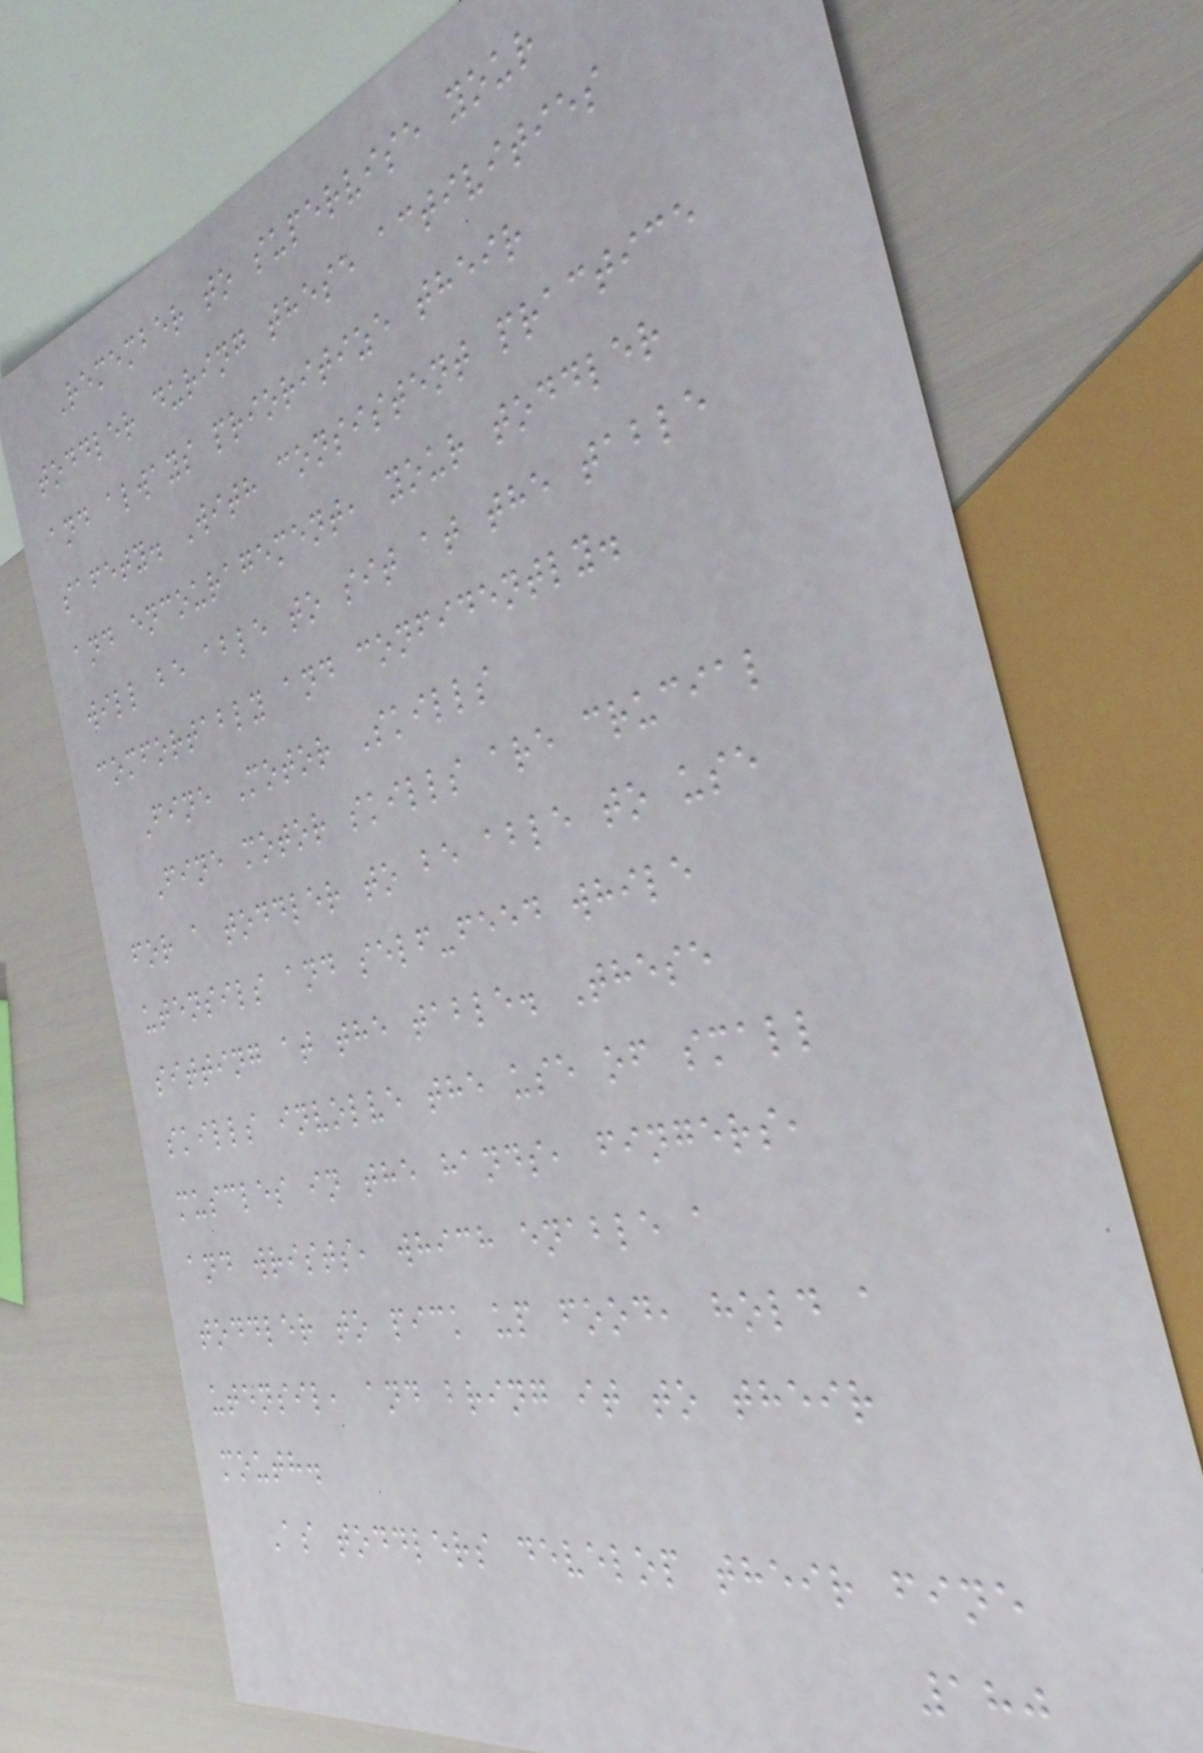Remember to supervise your
toddler during these activities
and always prioritize their
safety. With consistent practice
and encouragement, your toddler
will be able to sit at the table
comfortably and confidently.
Fine Motor Skills
Fine motor skills are crucial
for a toddler to be able to use
utensils and self-feed while
sitting at the table. These
skills involve the use of small
muscles in the hands, fingers,
and wrists, which enable a
toddler to pick up food, hold a
utensil, and bring it to their
mouth.
As toddlers develop their fine
180
